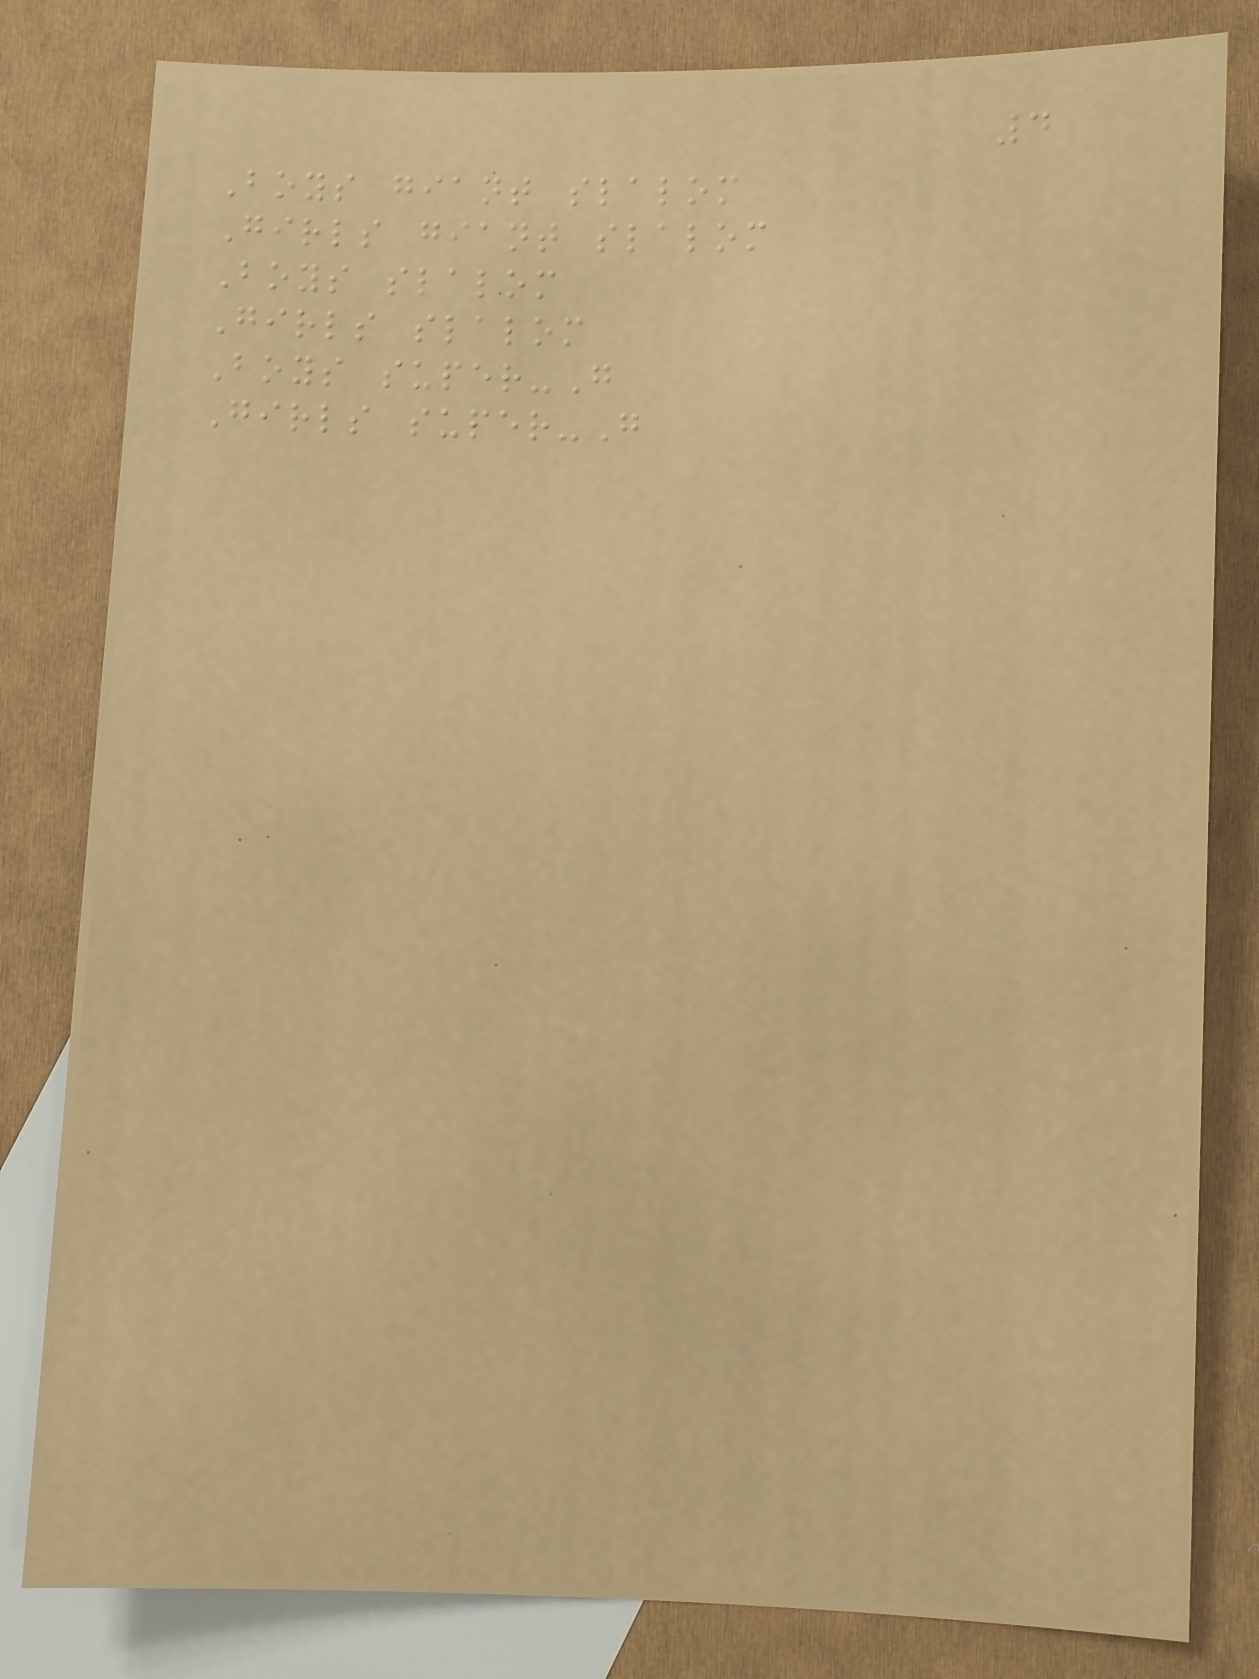4
Boys giant slalom
Girls giant slalom
Boys slalom
Girls slalom
Boys super-G
Girls super-G
